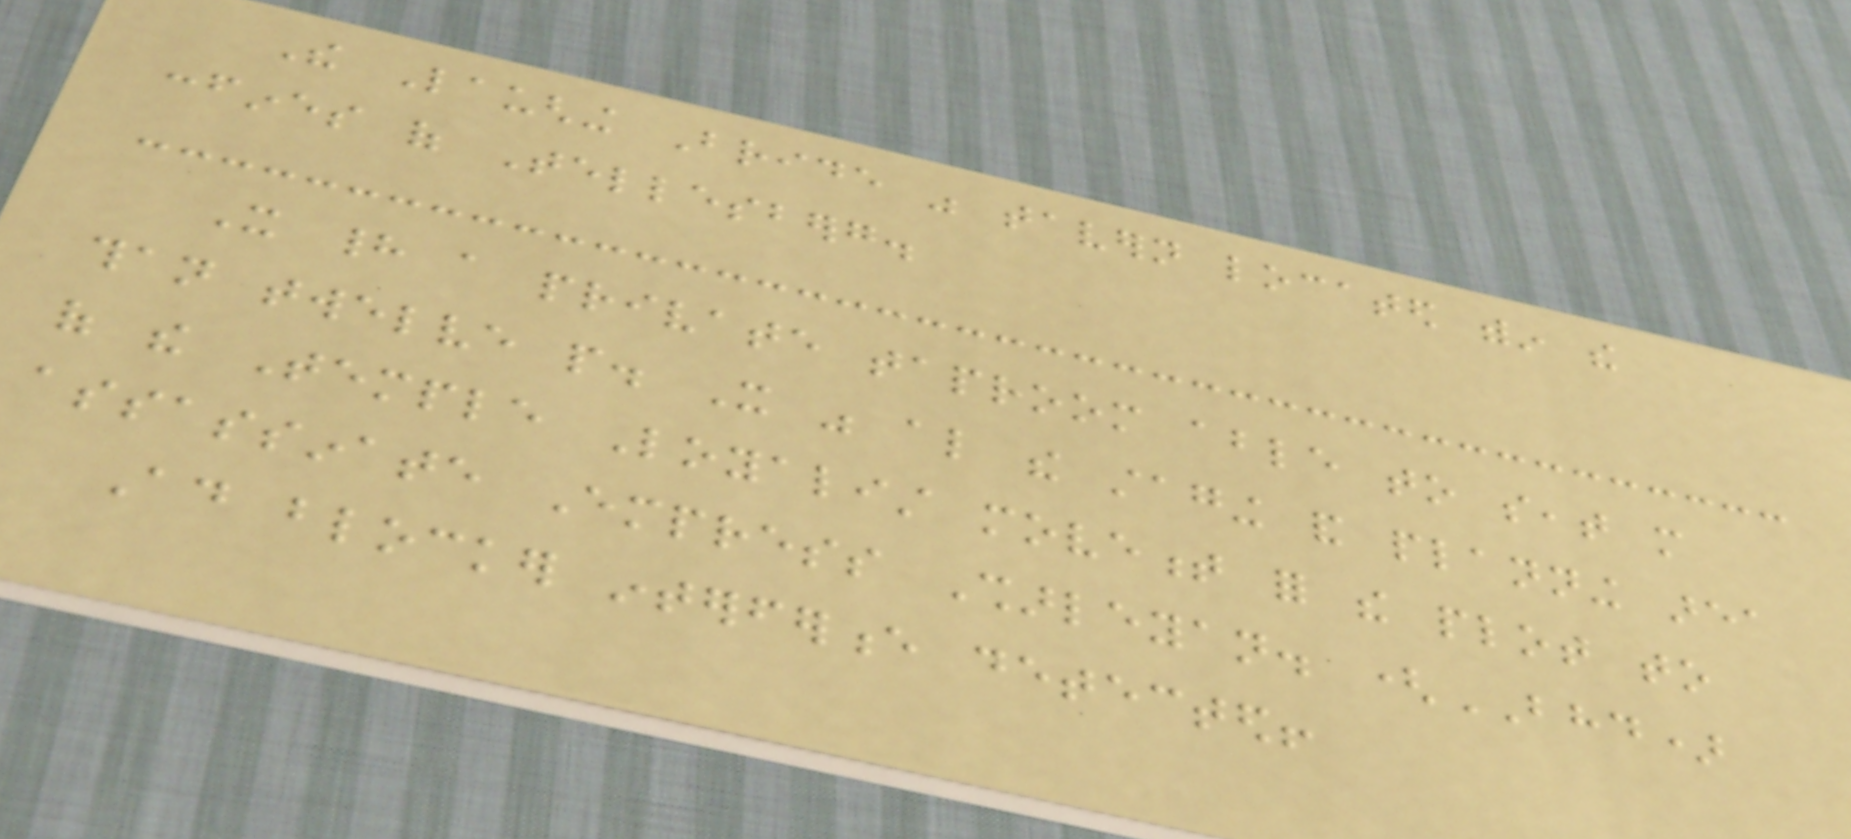The Laughing Bride was tavern located within the
confines of Tellesberg.
It had a private taproom able to seat more
than twelve people. It was also the staging and planning area
of the Temple Loyalist movement for the plot to
assassinate Empress Sharleyan. (BHD)
Ad blocker interference detected!
